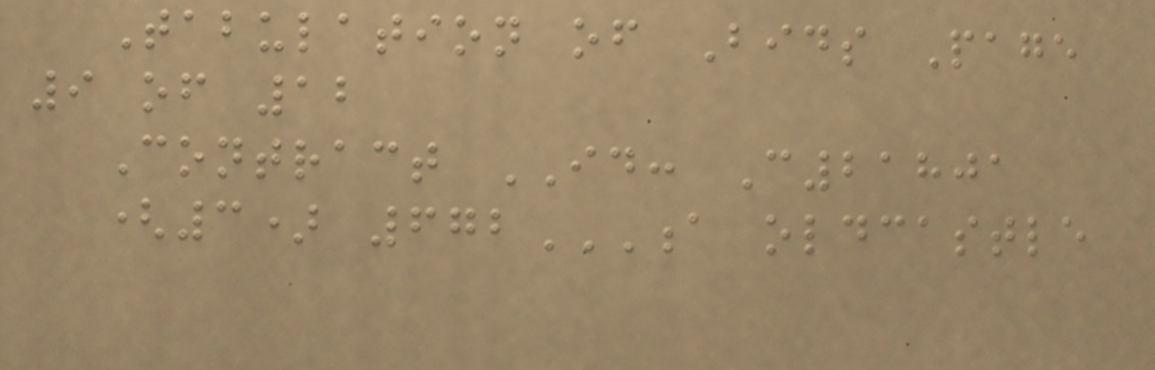Tabulation of Bids Page
9 of 12
Contract ID: C21801
(3) 672A OLDCASTLE
